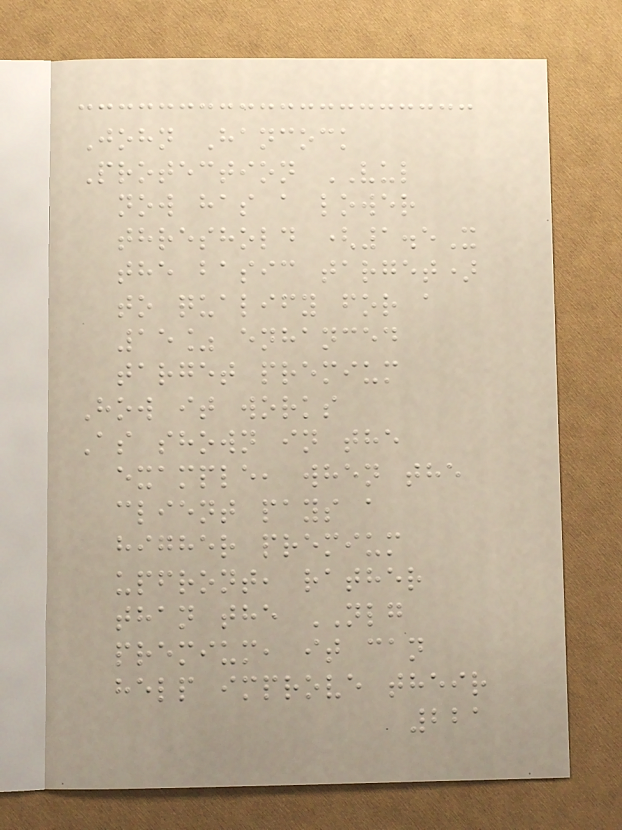John Hancock
Protection VUL
now has a lower
threshold (1.5X
the basic target)
to qualify for a
15% enhanced
target premium
How it works
As shown in the
example, when the
client pays a
higher premium
upfront, rather
than the NLG
premium, it can
help improve their
221
